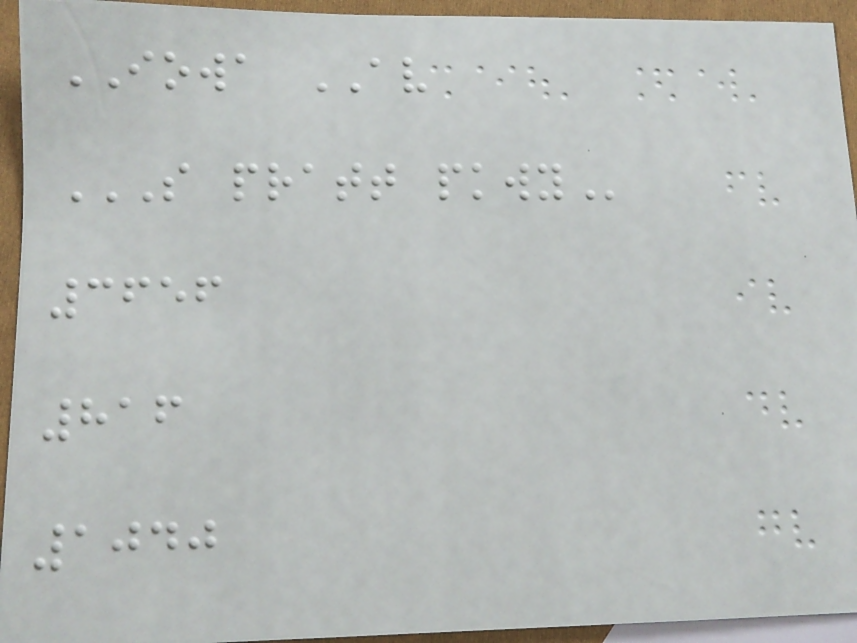IOWA AV
S PRATT PKWY
3656
816
1040
